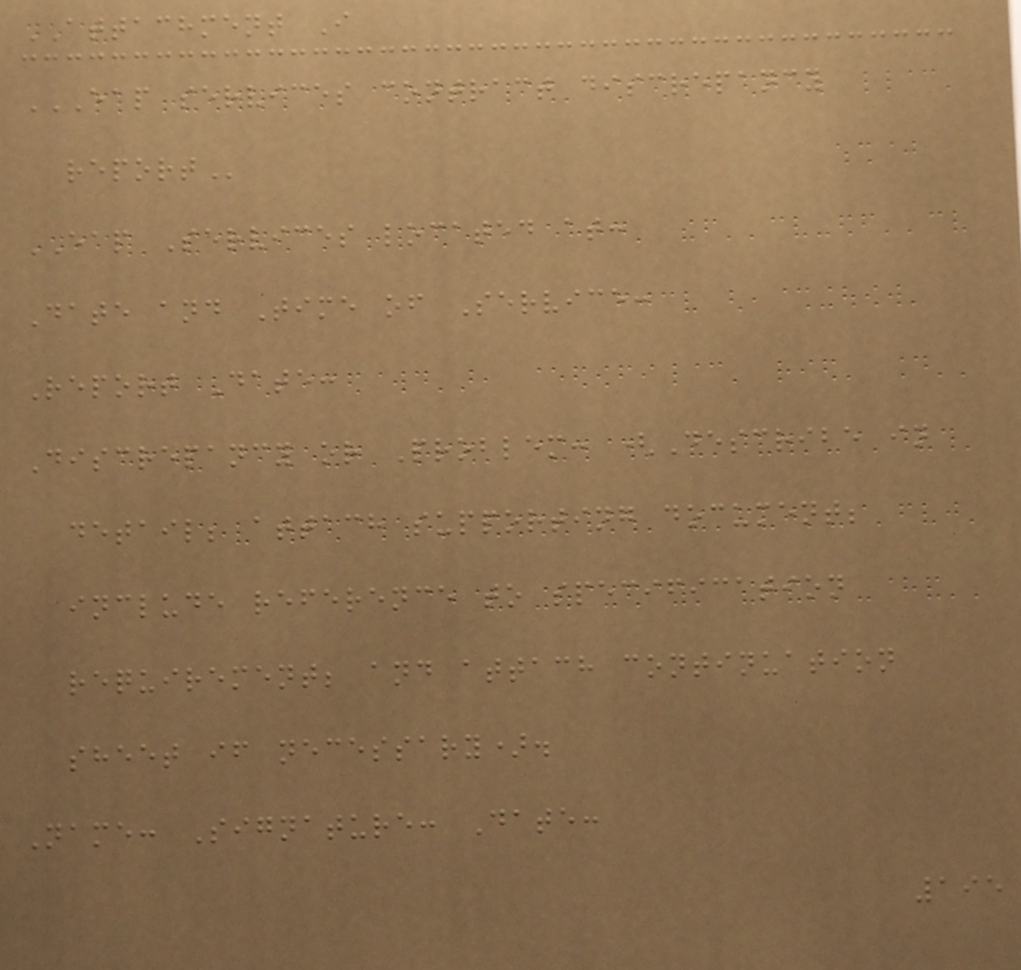ATTACHMENT I
EAP SERVICES CONTRACT DISCREPANCY
REPORT
EAP Services located at:
Date and Time of Service:
Report Date:
Discrepancy or Problem: (Describe in
detail; attach supporting document;
include reference to specification
requirement; and attach continuation
sheet if necessary).
Name: Signature: Date:
195
